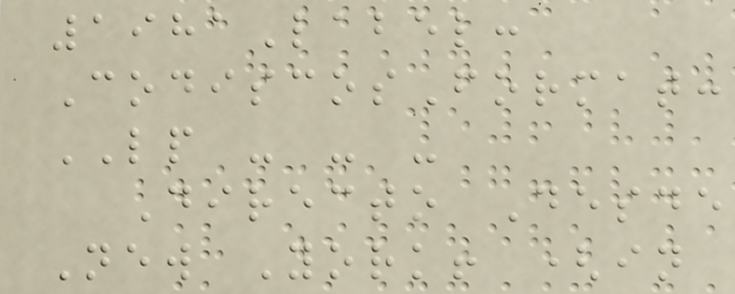1981Label:
CodiscosFormat:
LP - - -
Directo Desde
New York! (in
